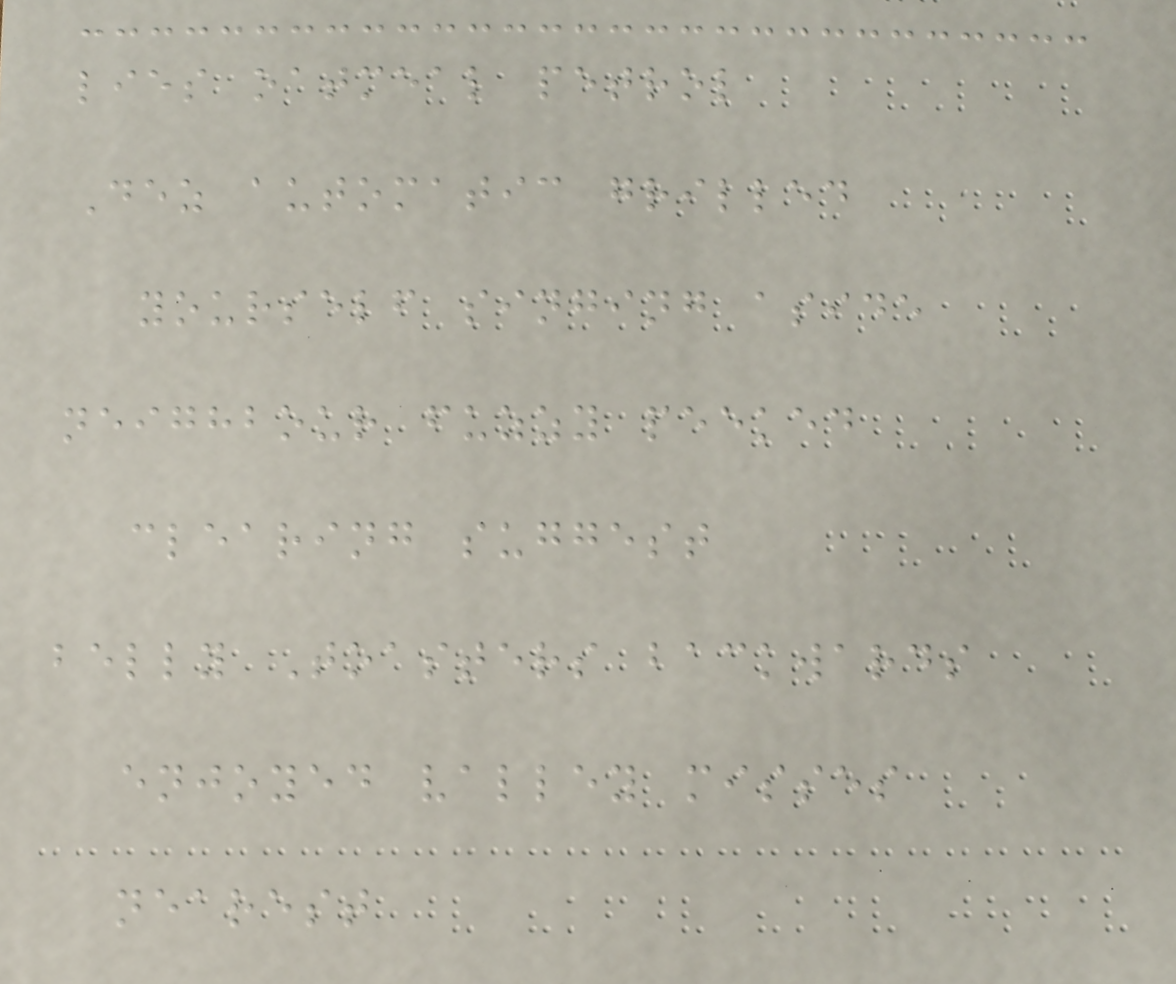lies oatmeal petrol
Dez automatic grilled
yourself singing aside
neighbour fuzzy peeked
clearing suggest
belly Toasters backwards
enjoyed valley misses
nearest
